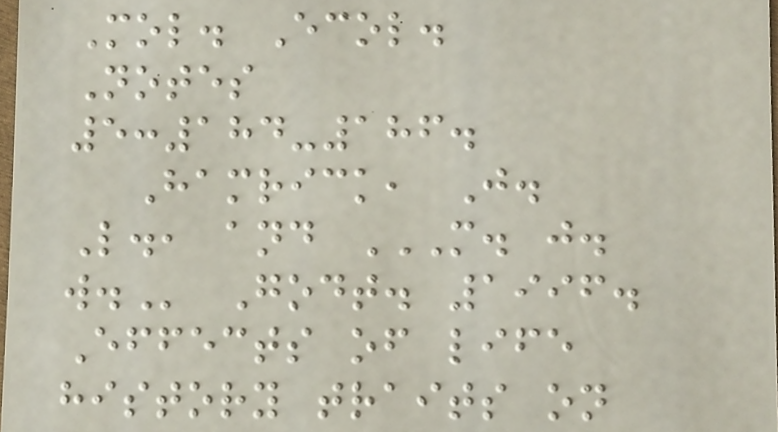Mol. Ecol.
Notes
5:184-186.
Hamrick, J.
L., and M. J.
W. Godt. 1996.
Effects of life
history traits on
